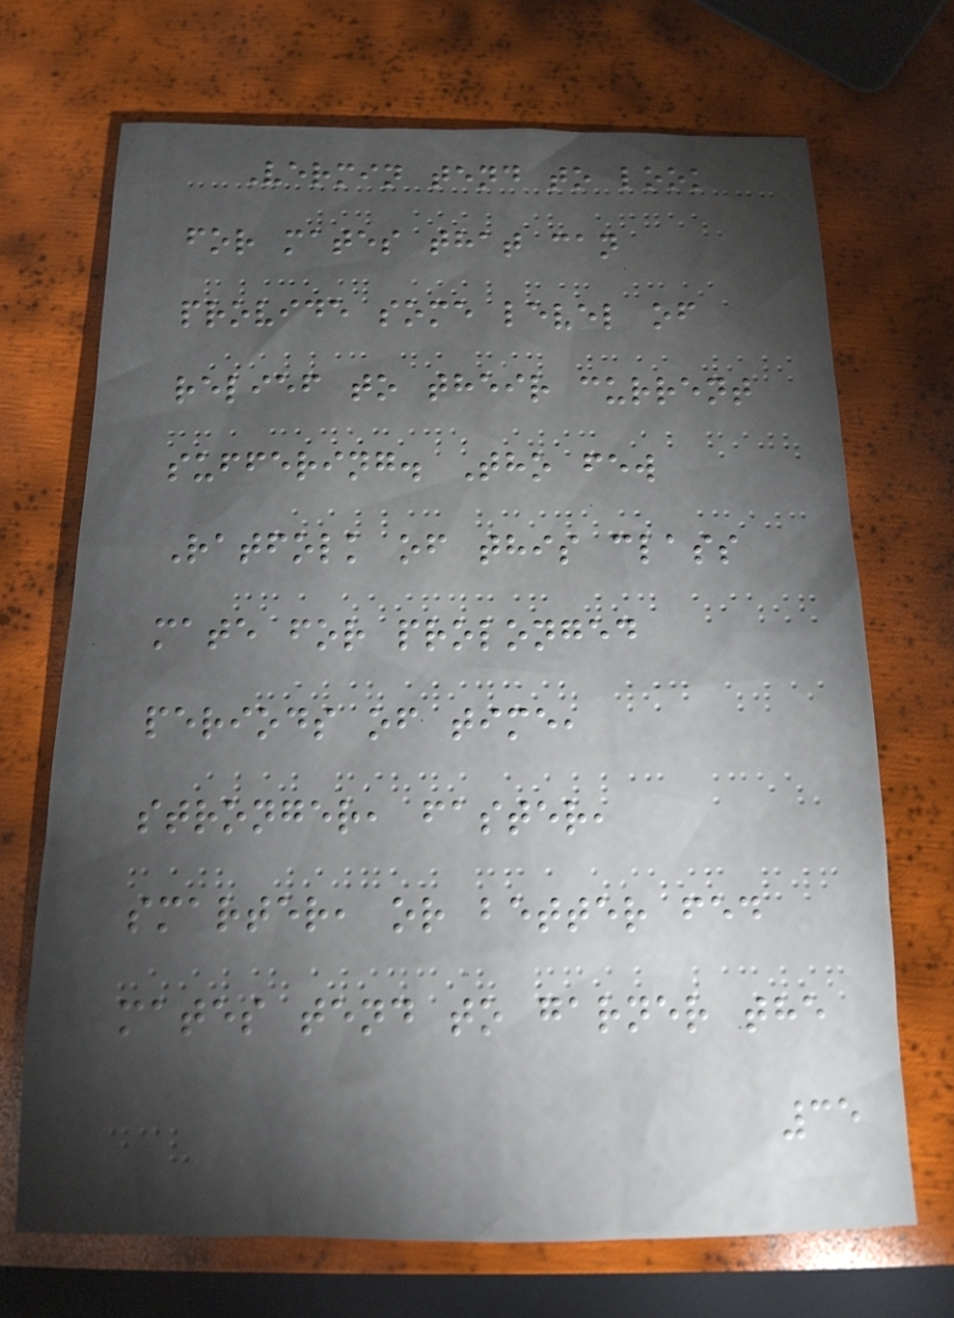Vermin tend to look
for mates that can
provide some level of
relief to their current
suffering. Tho few
Ratfolk of this class
mate for prolonged
periods of time,
stronger, faster,
smarter, or better fed
mates tend to garner the
35
